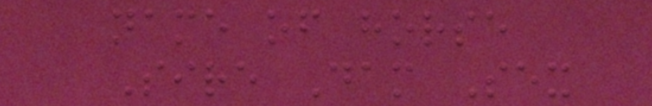name of horse
Sire Dam Sex
